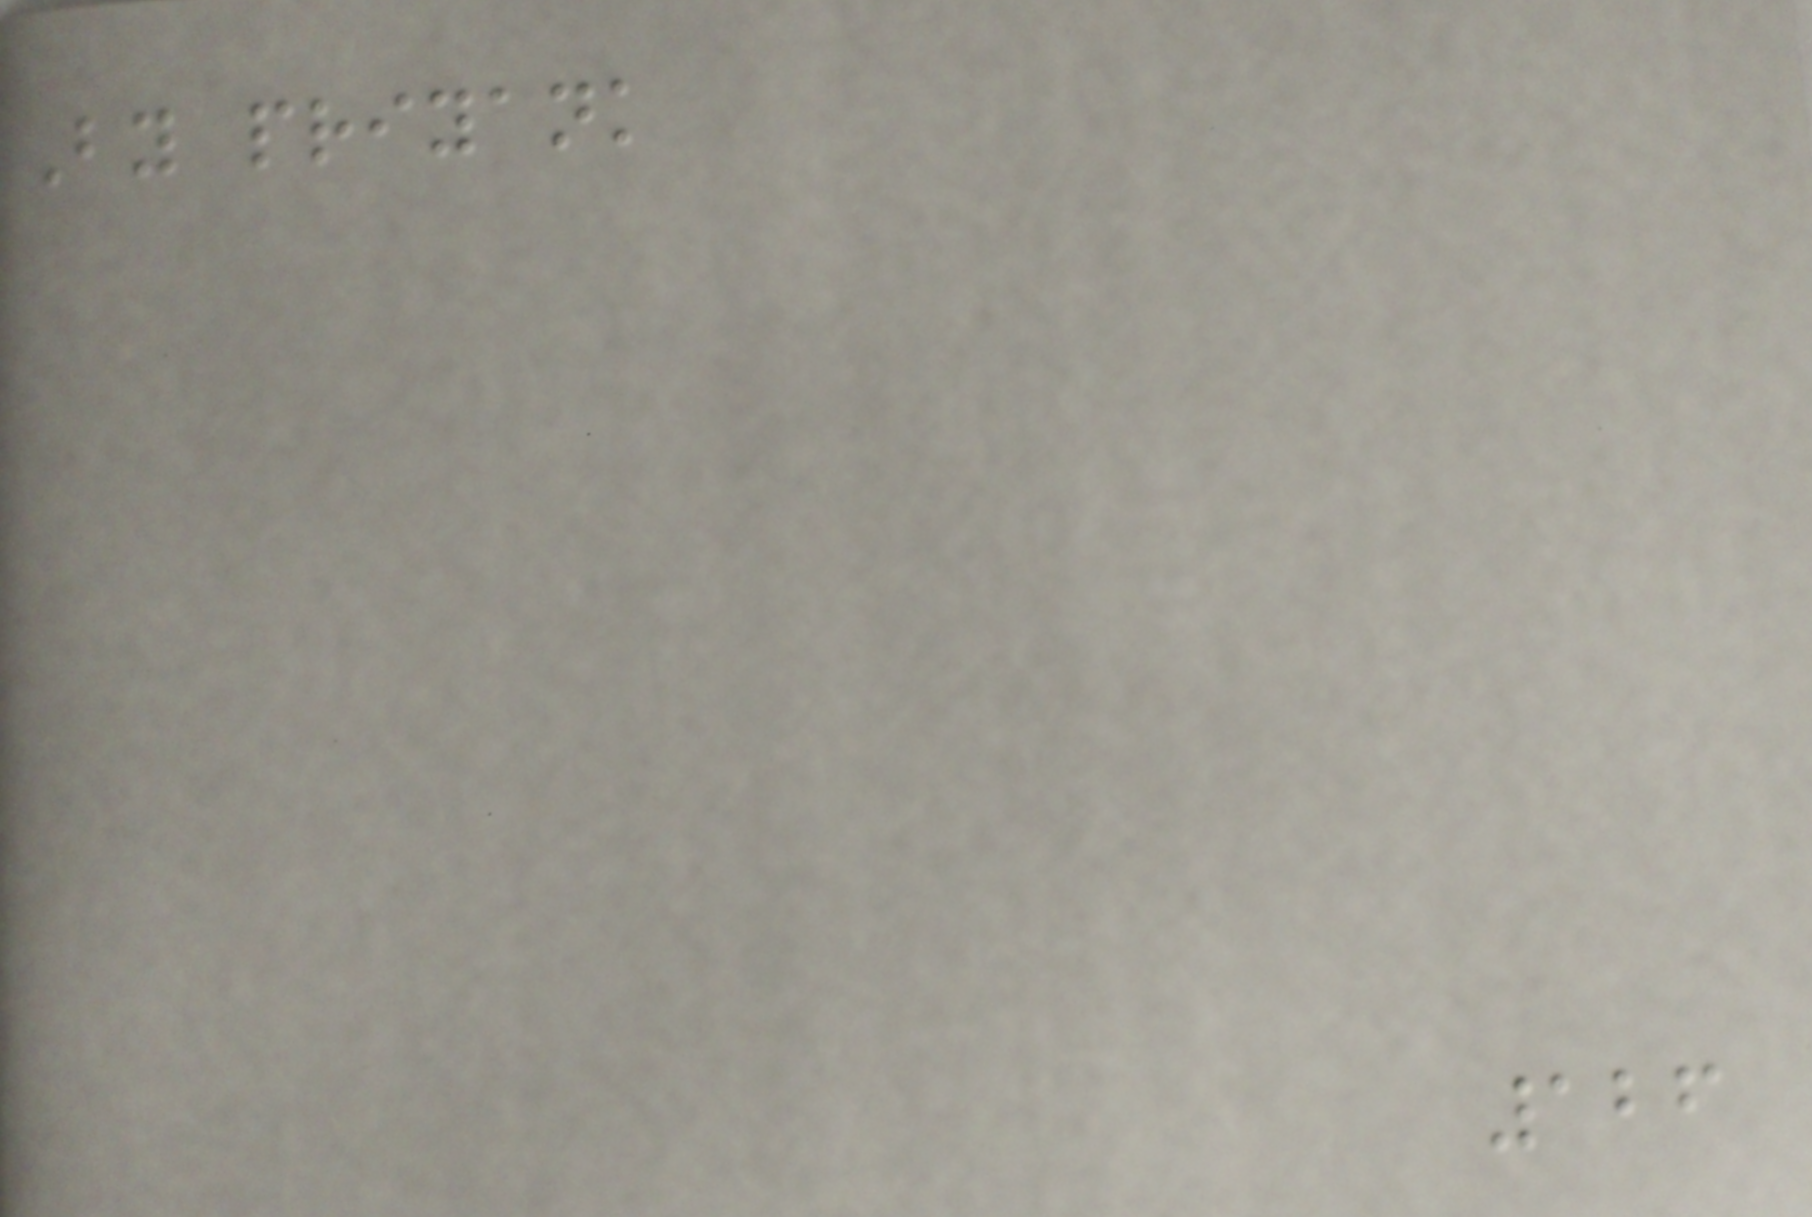By priyank
126
